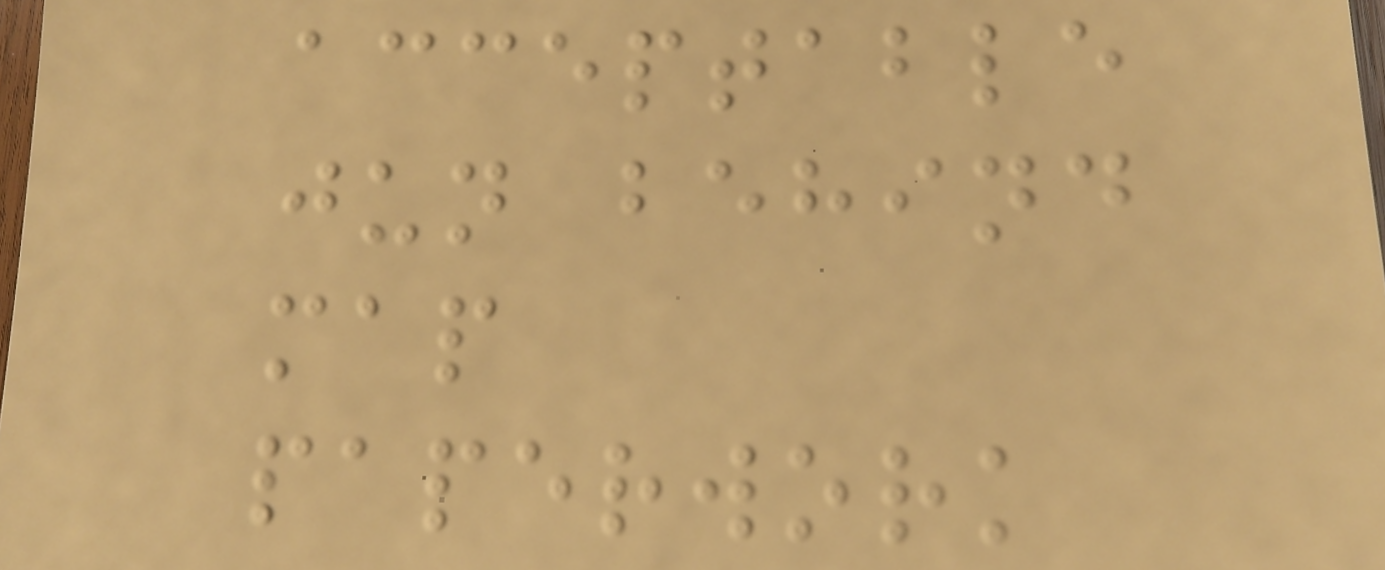acceptable
jun behind
map
paperwork
